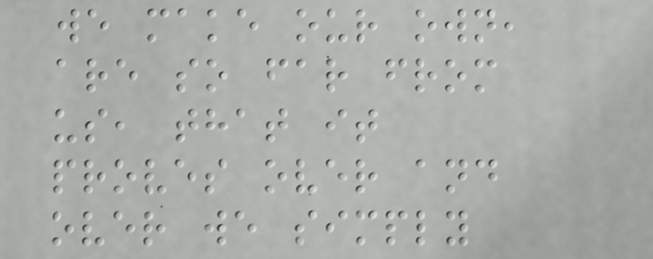we make our own,
are so far from
us, that it
proves over and
over we simply
